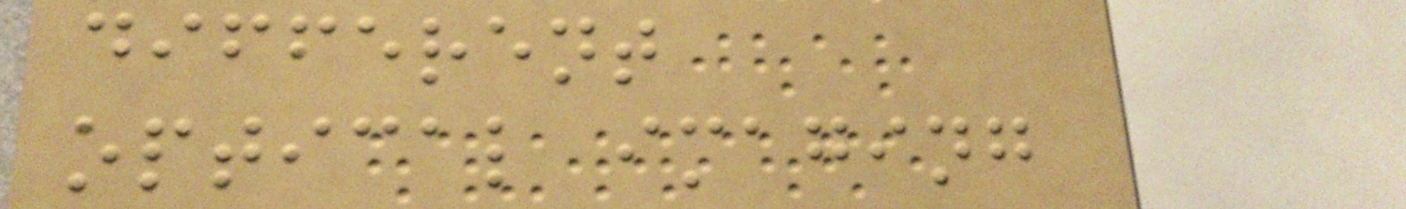different
optical imaging
